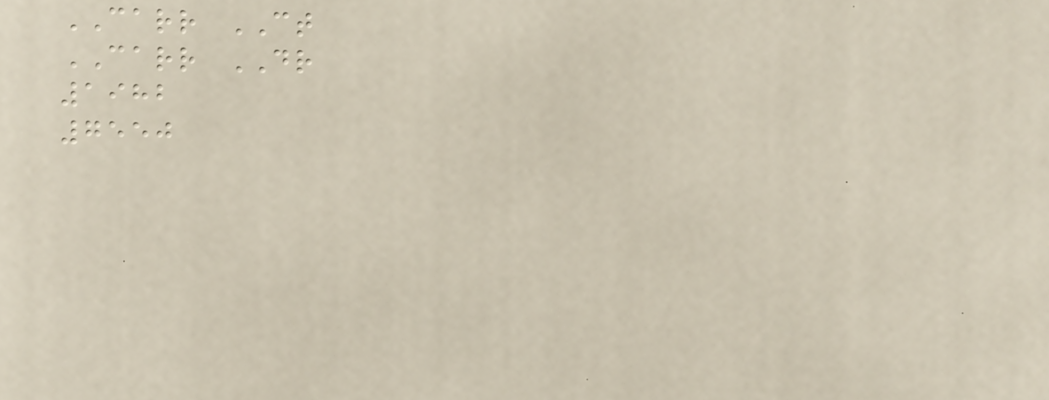CARR CT
CARR DR
1982
7550
